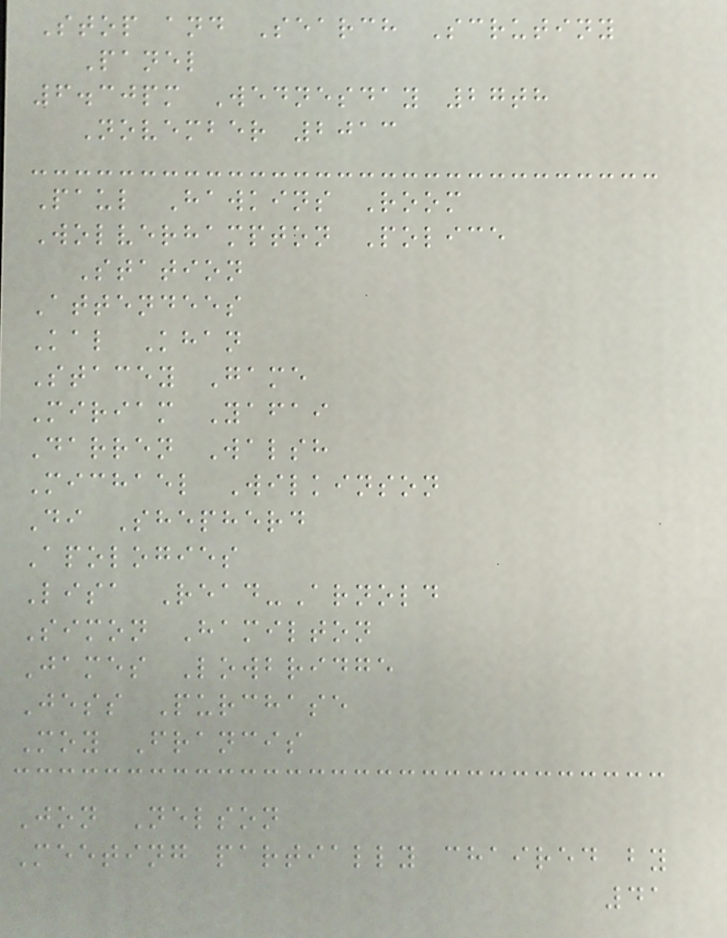Stop and Search Scrutiny
Panel
6.30pm Wednesday 27th
November 2013
Paul Hawkins Room
Wolverhampton Police
Station
Attendees
Kal Khan
Stacey Game
Miriam Yafai
Darren Walsh
Michael Wilkinson
Di Shepherd
Apologies
Lisa Read-Arnold
Simon Hamilton
James Lowbridge
Jess Purchase
Moy Francis
Jon Nelson
Meeting partially chaired by
41
